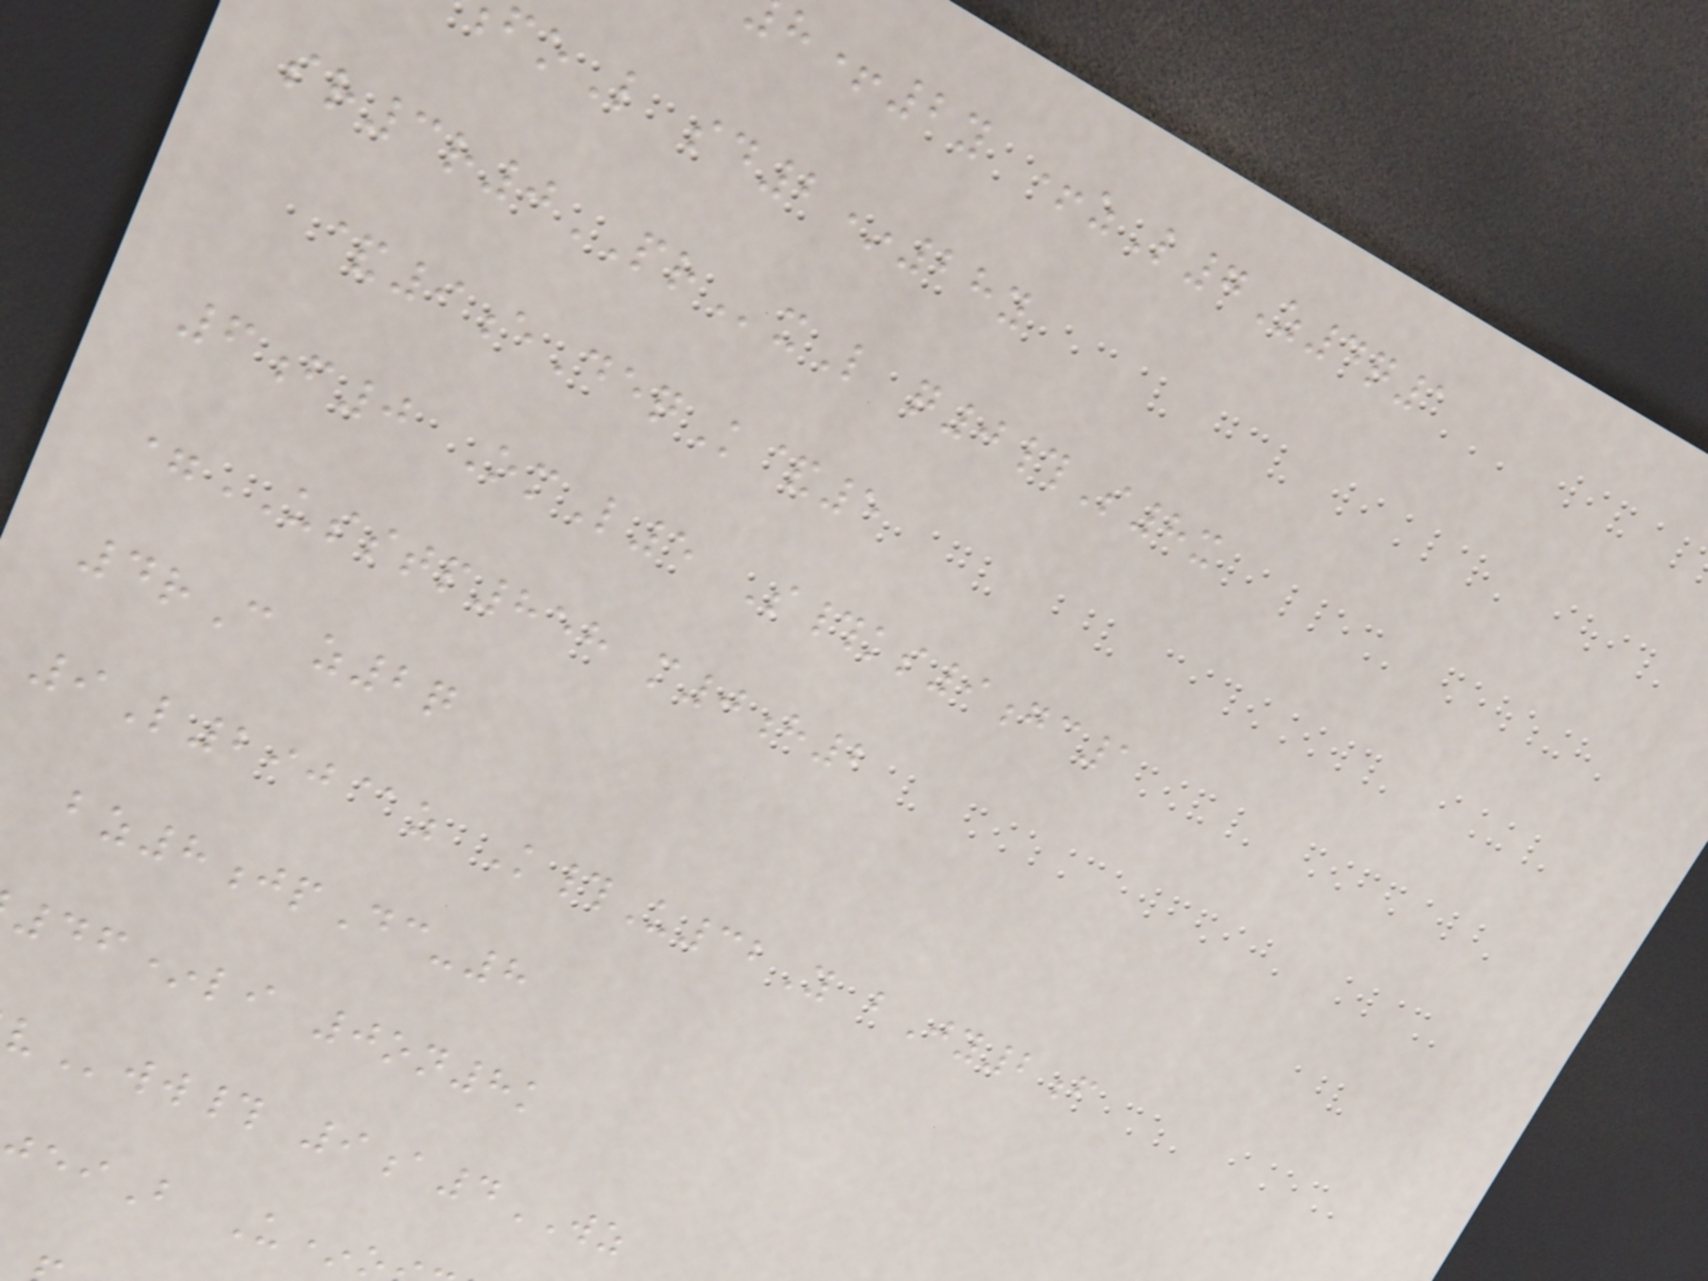+2y +zL7Z4q1
foL sd2*28y
sr3r0PRxL q0#S8x
&9eDeqK&5
6f0 OmL5 S#ks9gc1
=USSTP858 m0h2
4rC z2q
9L290@z K#U32Y bJy2f
bz8jpDc-8
46*li 0on8k
ww# 9a4WZ
B U*
